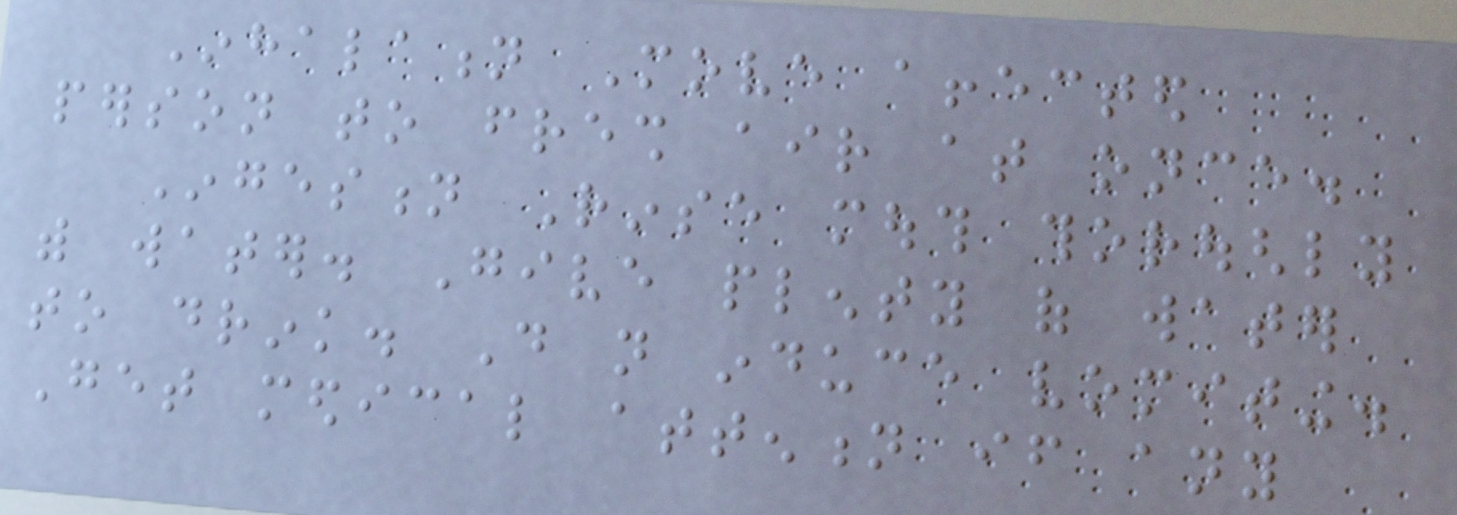Inhalation Move affected
person to fresh air at once.
Ingestion Rinse mouth thoroughly
with water. Give plenty of water
to drink. Do not induce vomiting.
Get medical attention if any
